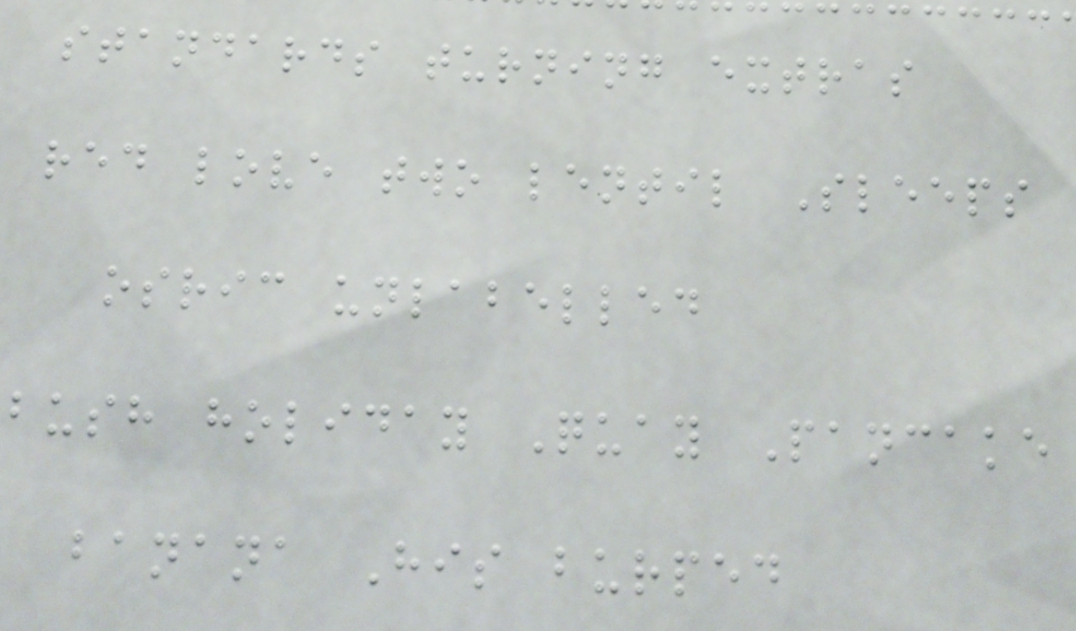standards turning extras
red love two lentil Sleeps
osric unlabelled
bush holiday Quay Pancake
banana His burped
